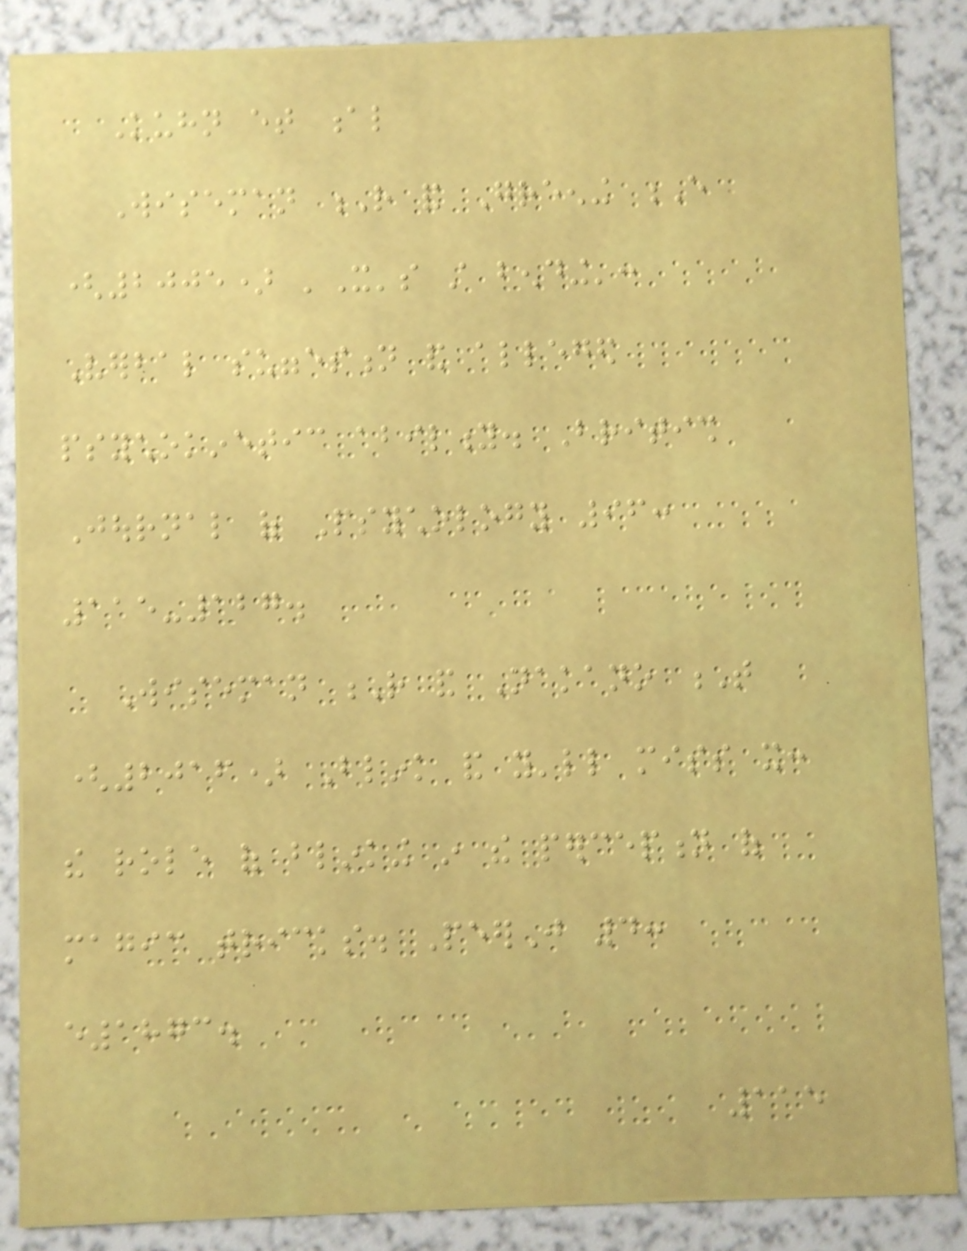Kuhn et al
Wiseman R and Greening E
(2005) 'It's still bending':
Verbal suggestion and alleged
psychokinetic ability. British
Journal of Psychology 96:
115-127.
Wiseman R and Nakano T
(2016) Blink and you'll miss it:
the role of blinking in the perception of
magic tricks. PeerJ 4:
e1873.
115
